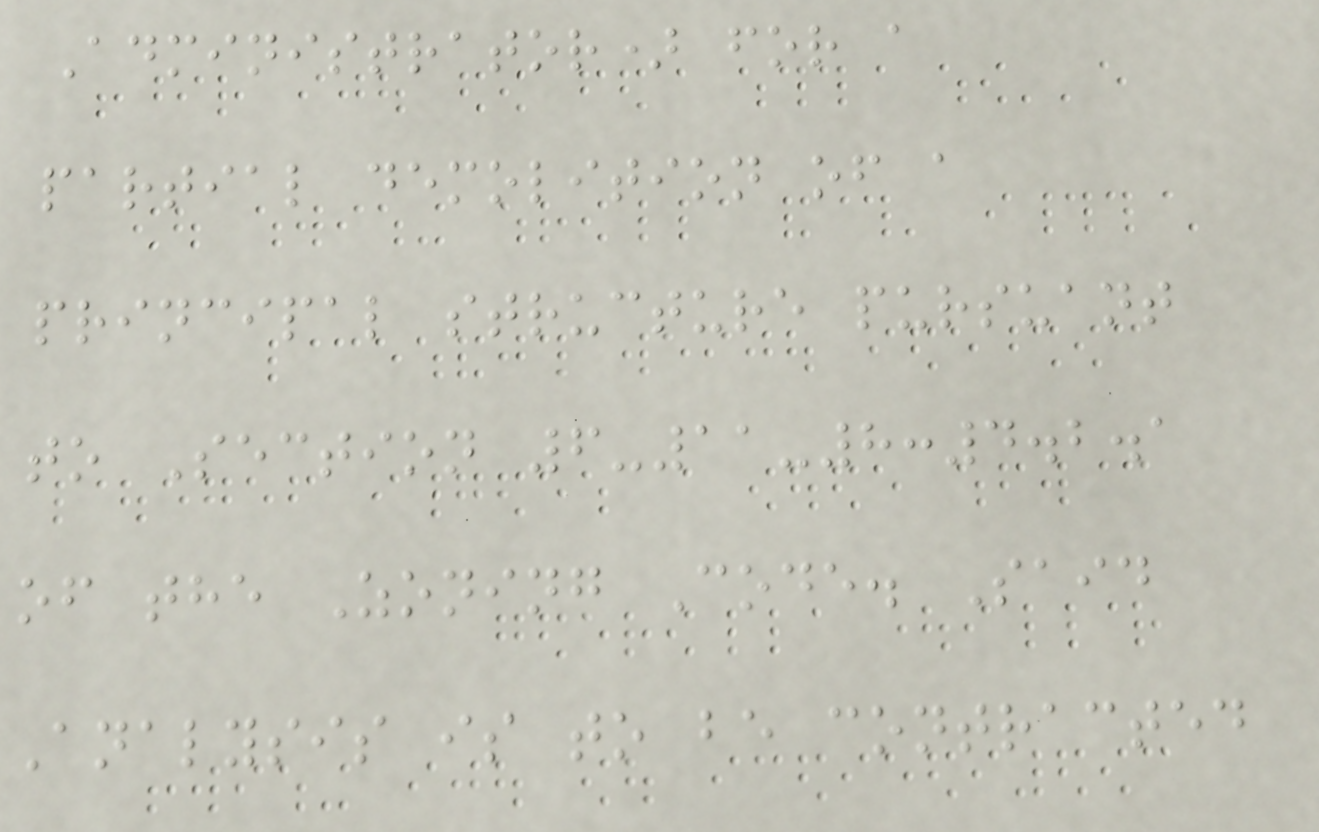Administrator) for a
partial demolition of a
principal structure pursuant
to Section 6-11-8:4.2.1
of the Zoning Code. Said
Analysis is to be contracted
